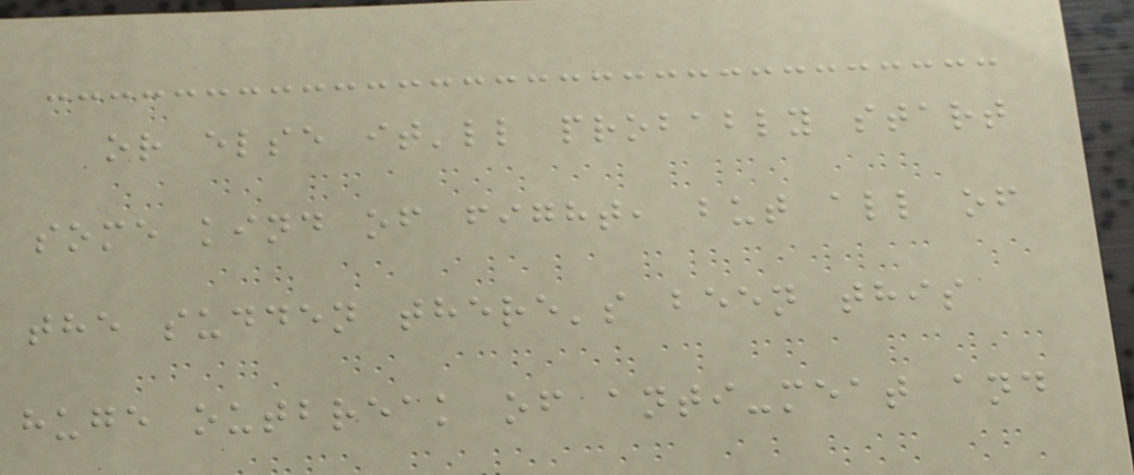or else it'll probably start
some kind of fight, but all of
the sudden there's been this
huge outbreak of anti-meat and
